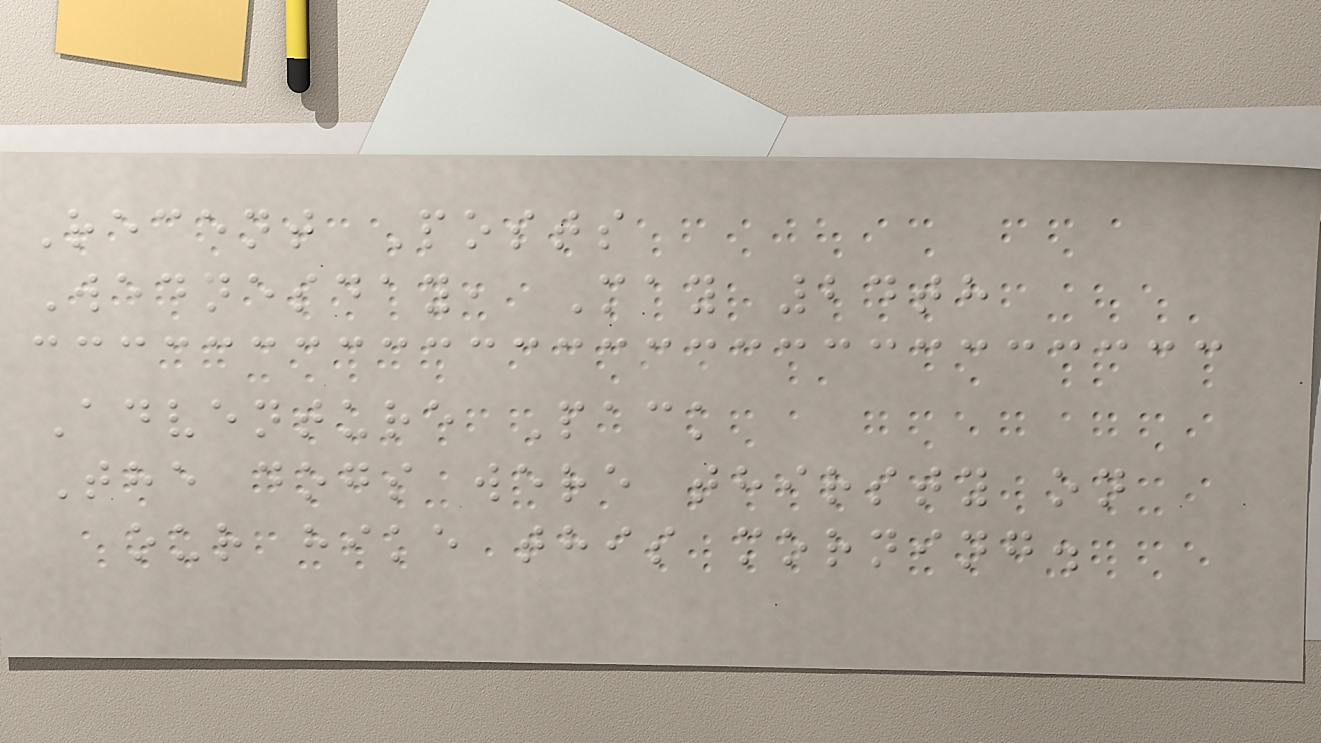Recent Posts
Wednesday, May 24th
Adventure Pack
The dogs were thirsty on
our hike this morning.
